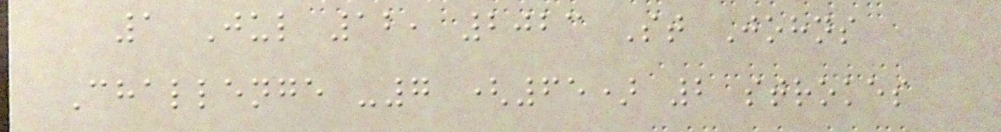1 Jul 12, 2023 St Johns
Challenge -7 (65) 2 strokes
